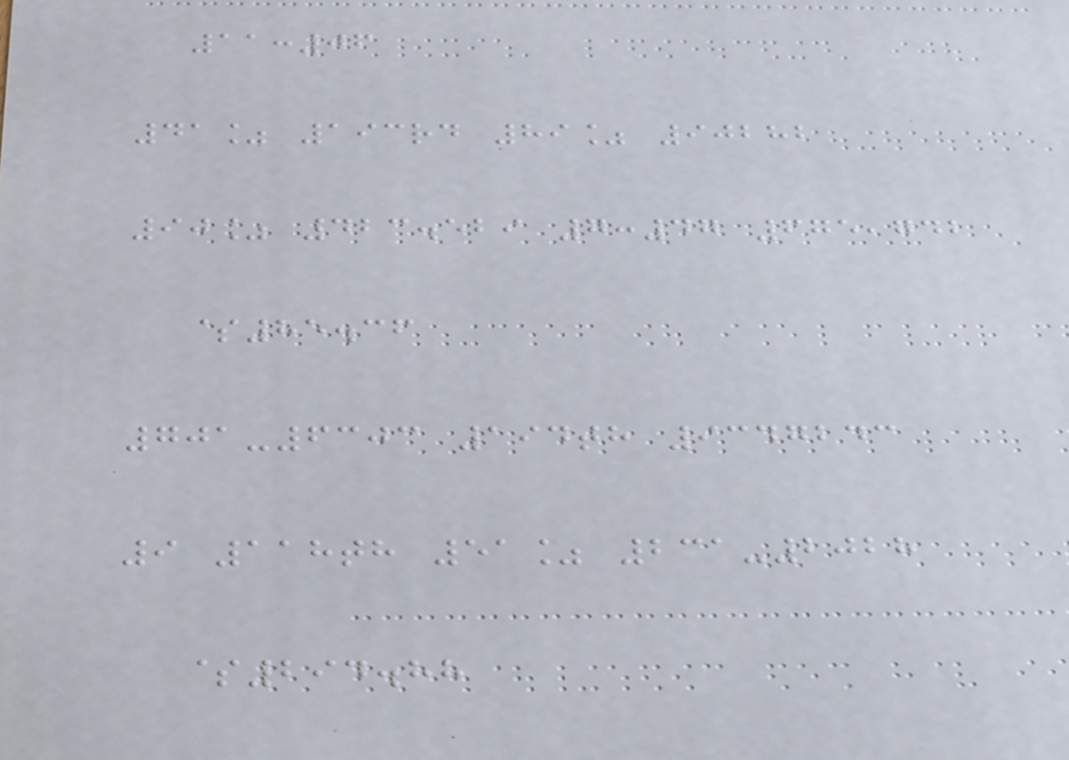11:06
41% 193rd 89% 90282
90% 423.529 7:47 675,742
$85.36
701-6303 194th 9347243
9 118th 51% 231-2028
$294.88
